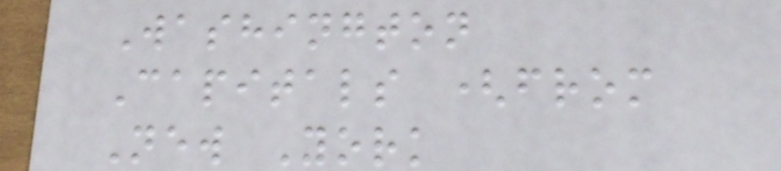Washington
Capitals (from
New York
